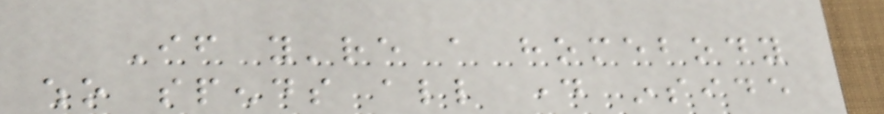If you're a homebody
who spends all day inside
